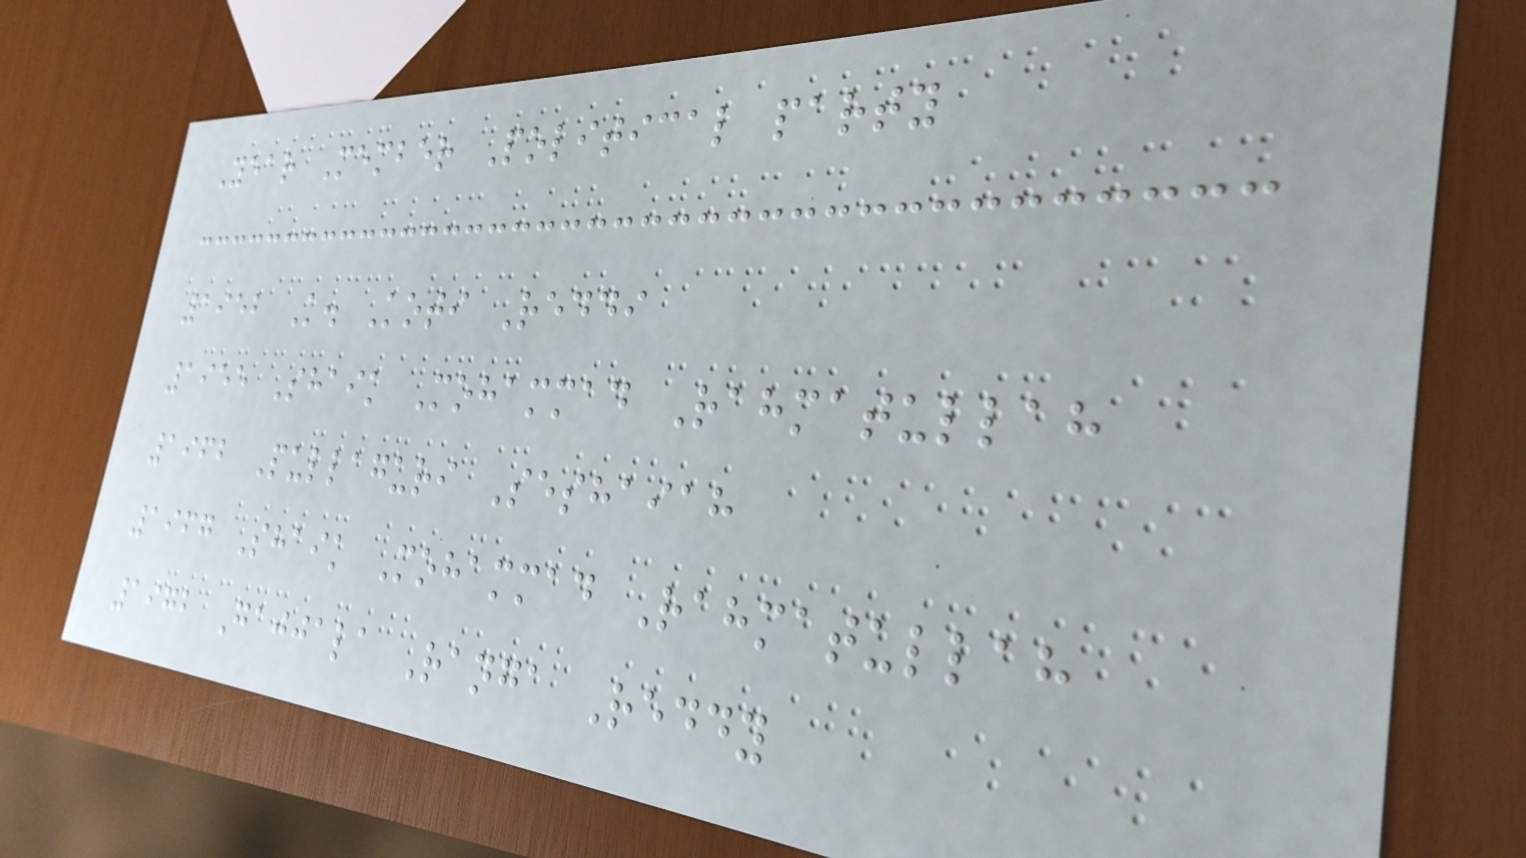Year Member Political party
1952 K. Koti Reddi
1955 Shaik Mohammad Rahmatullah
1962 Pullaguri Seshaiah
1967 Shaik Mohammad Rahmatullah
1972 Gajjala Ranga Reddy
